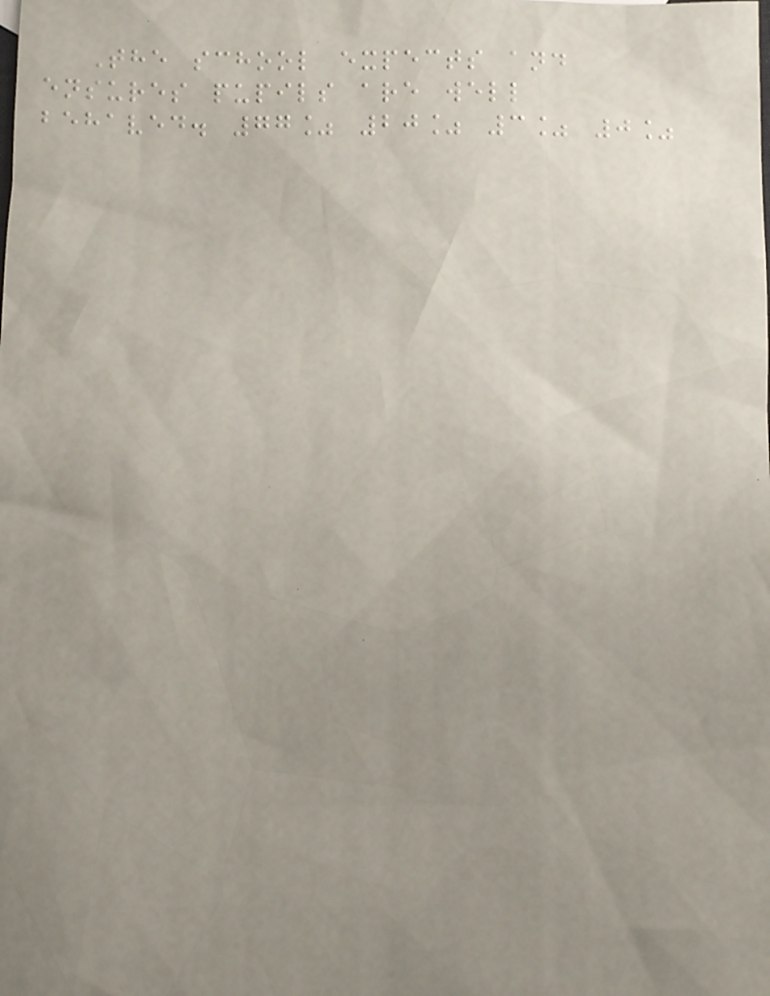The school expects and
ensures pupils are well
behaved. 77% 20% 3% 0%
